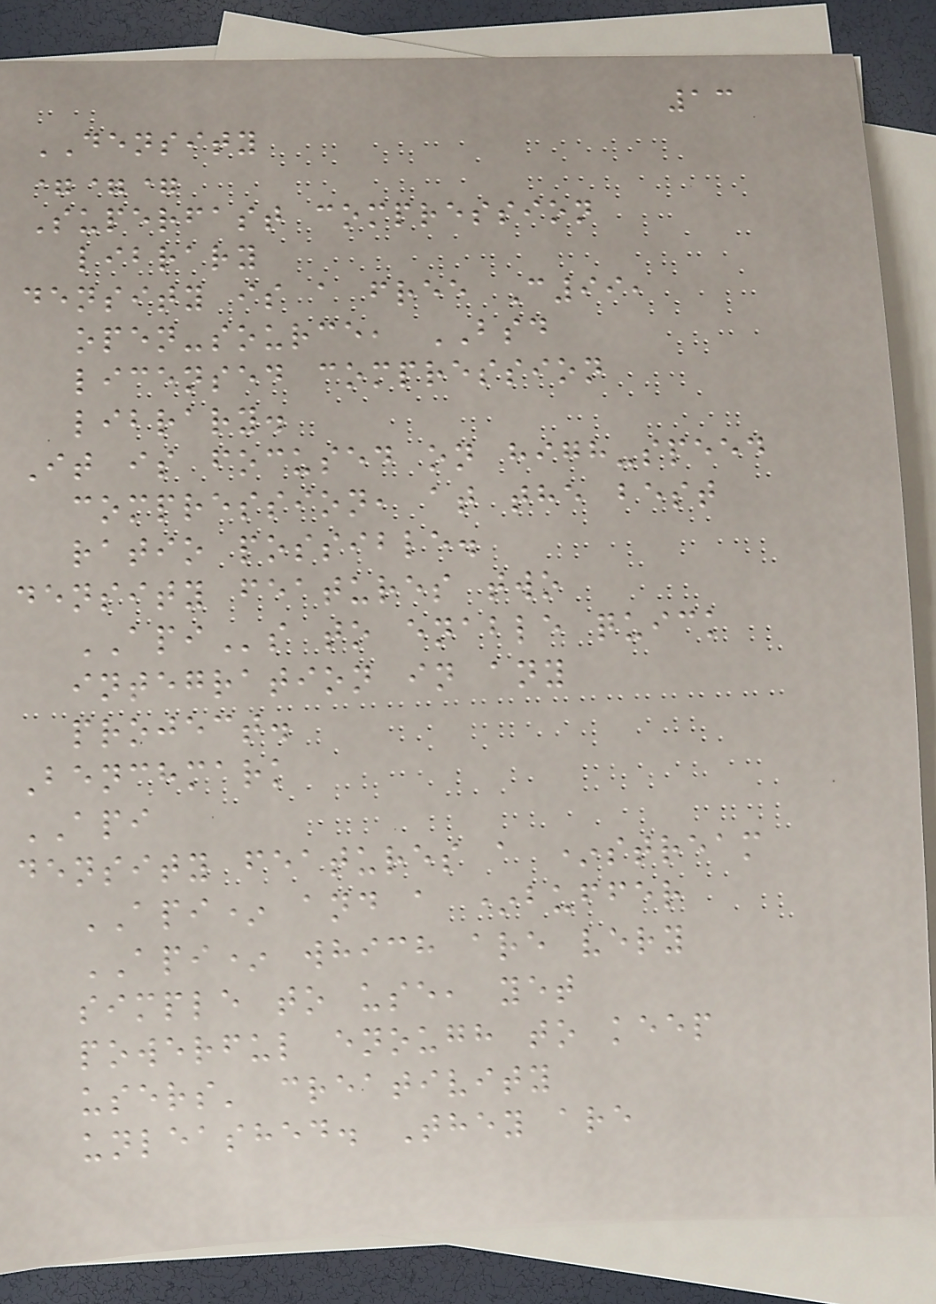13
DENSITY
===
Superfast compression
library
density is a free C99,
open-source, BSD
licensed compression
library.
It is focused on high-speed
compression, at the best
ratio possible.
density features two
APIs to enable quick
integration in any
project.
Benchmark
API
density features a *stream
API* and a *buffer
API* which are very
simple to use, yet
powerful enough to keep
users' creativity
unleashed. They are
